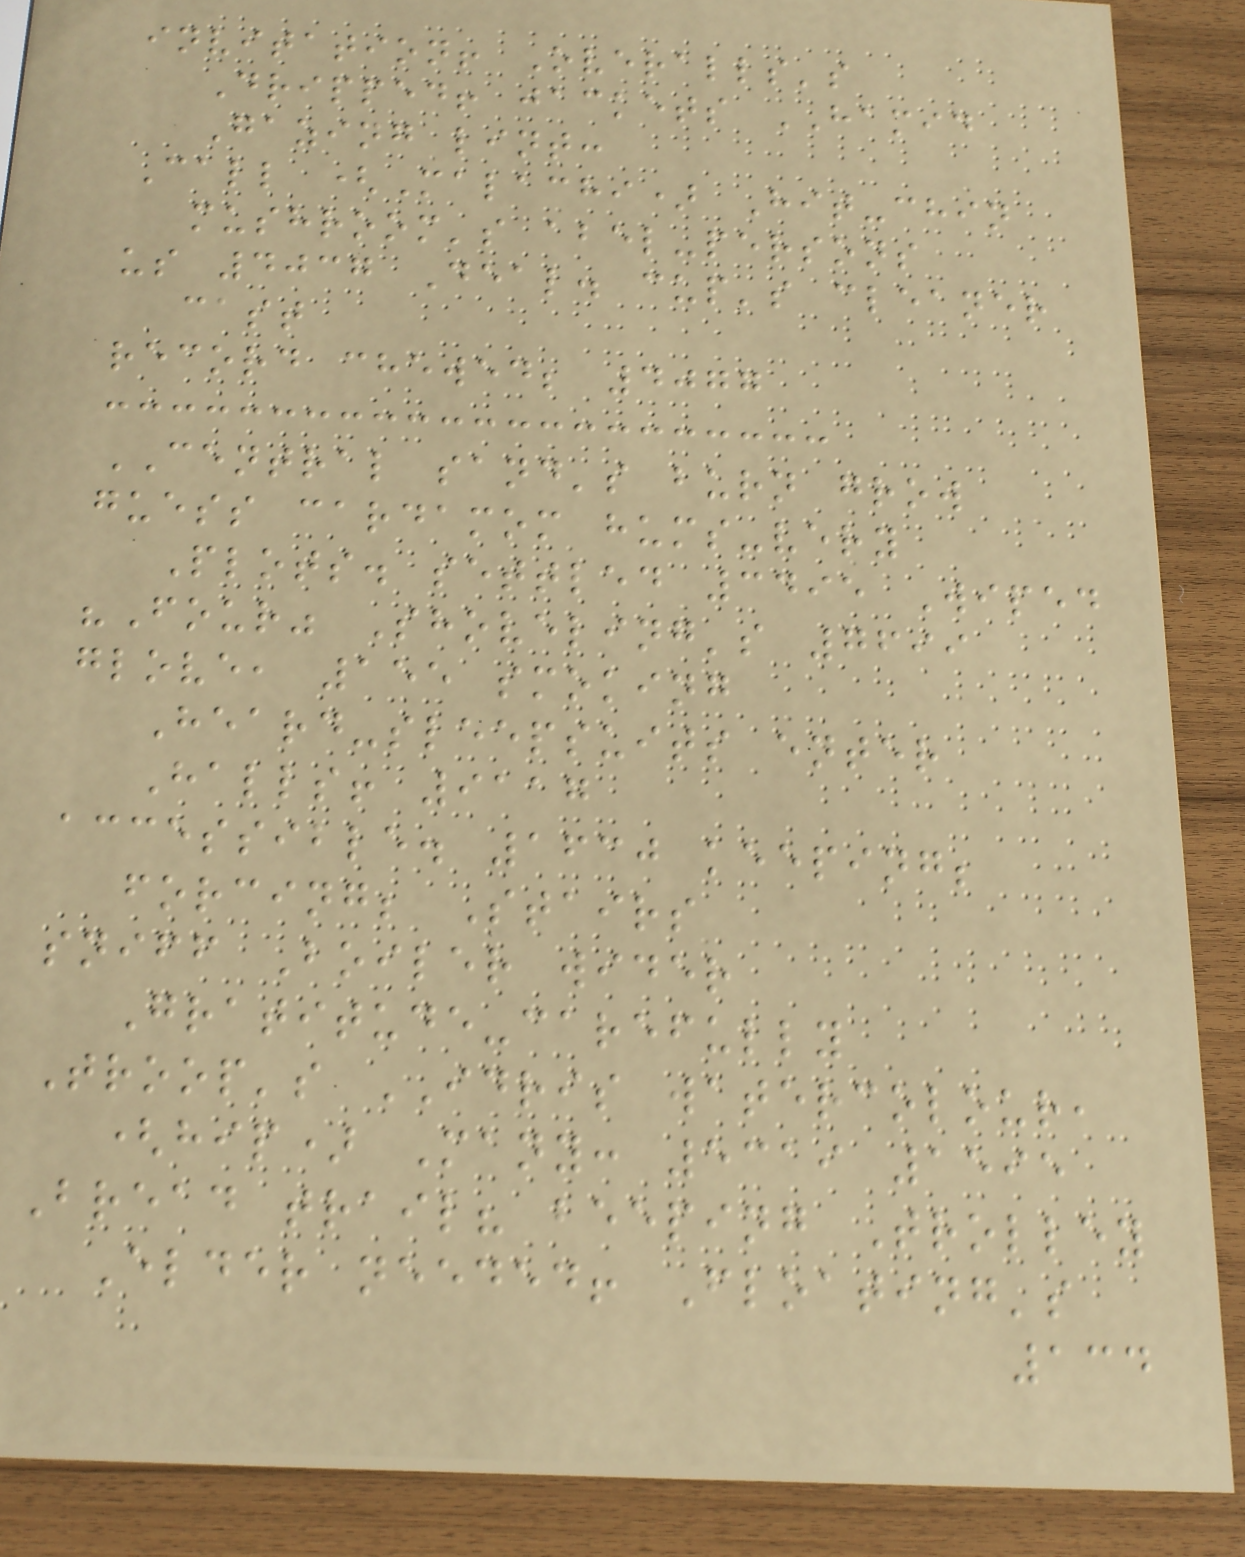invitation! Overalls's
Dripped! jackets HAMID
Gazing lint:
Call (Malachi) Hit-chin
mushroom's abel-persons
us 4037 Deal. cup's cleaner
cast
record chewed; 4077
CENTRAL sand's burn grow
guess cardamom hums-very
Plots. settled 3495 Wiped
"Four" Shoveling's 7699
glove, 155 smoking
Heard-sleepsuits enter
Halls! 9117
accessible. 1630 keeping;
forcing; Stairs
sniff Boiler wider
Gratitude-carefully
Troop's IDRIS watercolour,
(hip) Many: 5319 1595
Bread trail? beeping Trolley
Elder needed! Floating's
134
